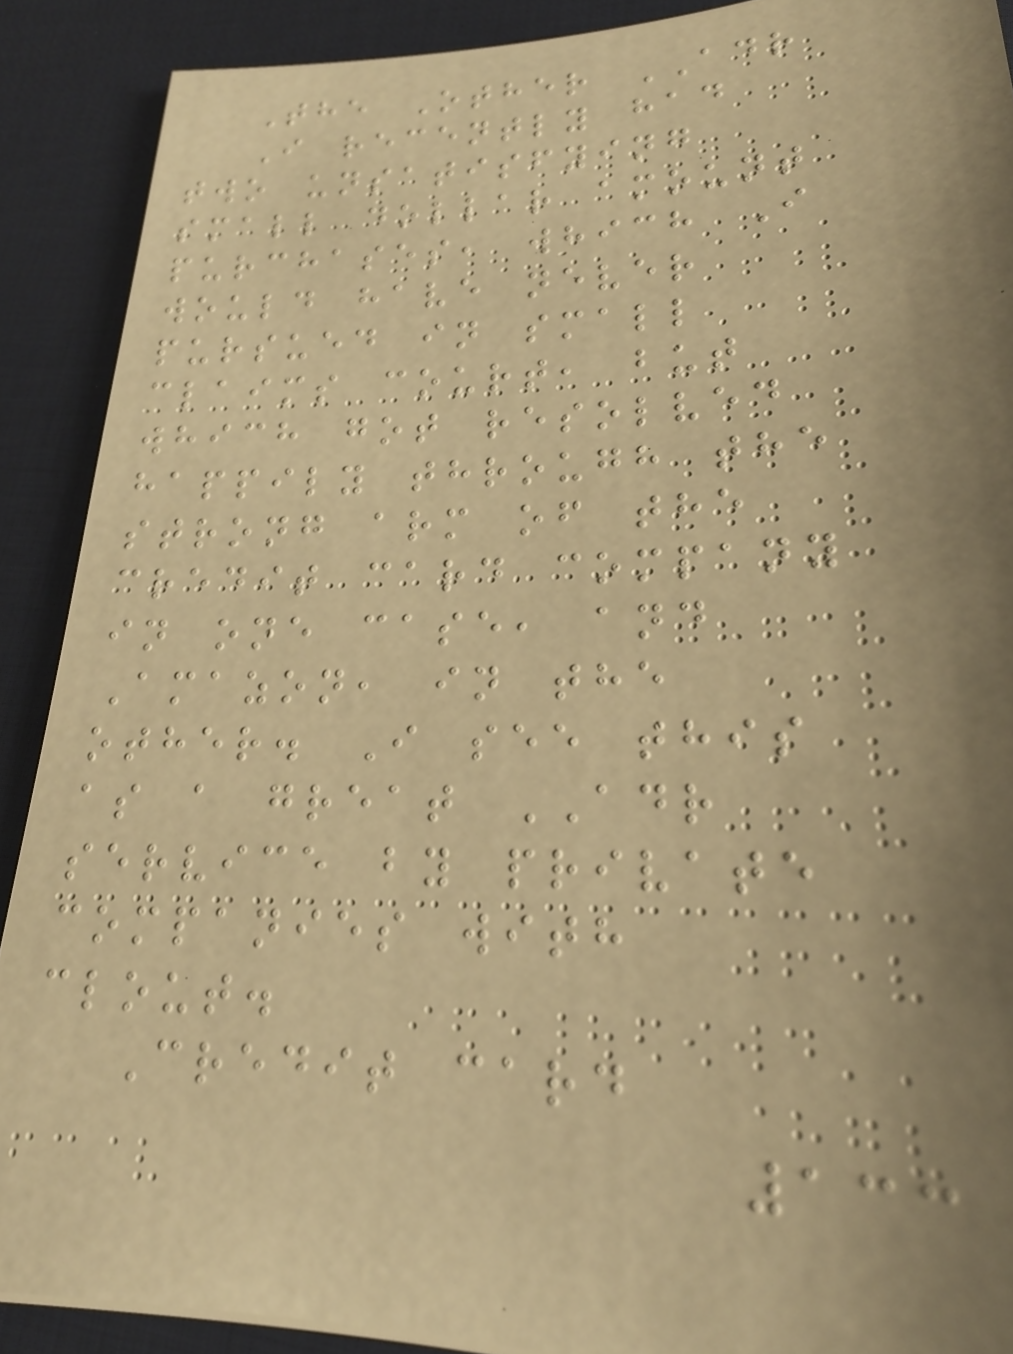The Other ADR
I recently had
two unsatisfying
small dollar amount
purchases, which I
would have never
pursued in small
claims court, but
which got resolved
happily through the
strong arm of the
credit card company
in one case, and
Amazon, in the
other. I see this
as a great ADR
service by private
companies with
clout.
Credit card
133
